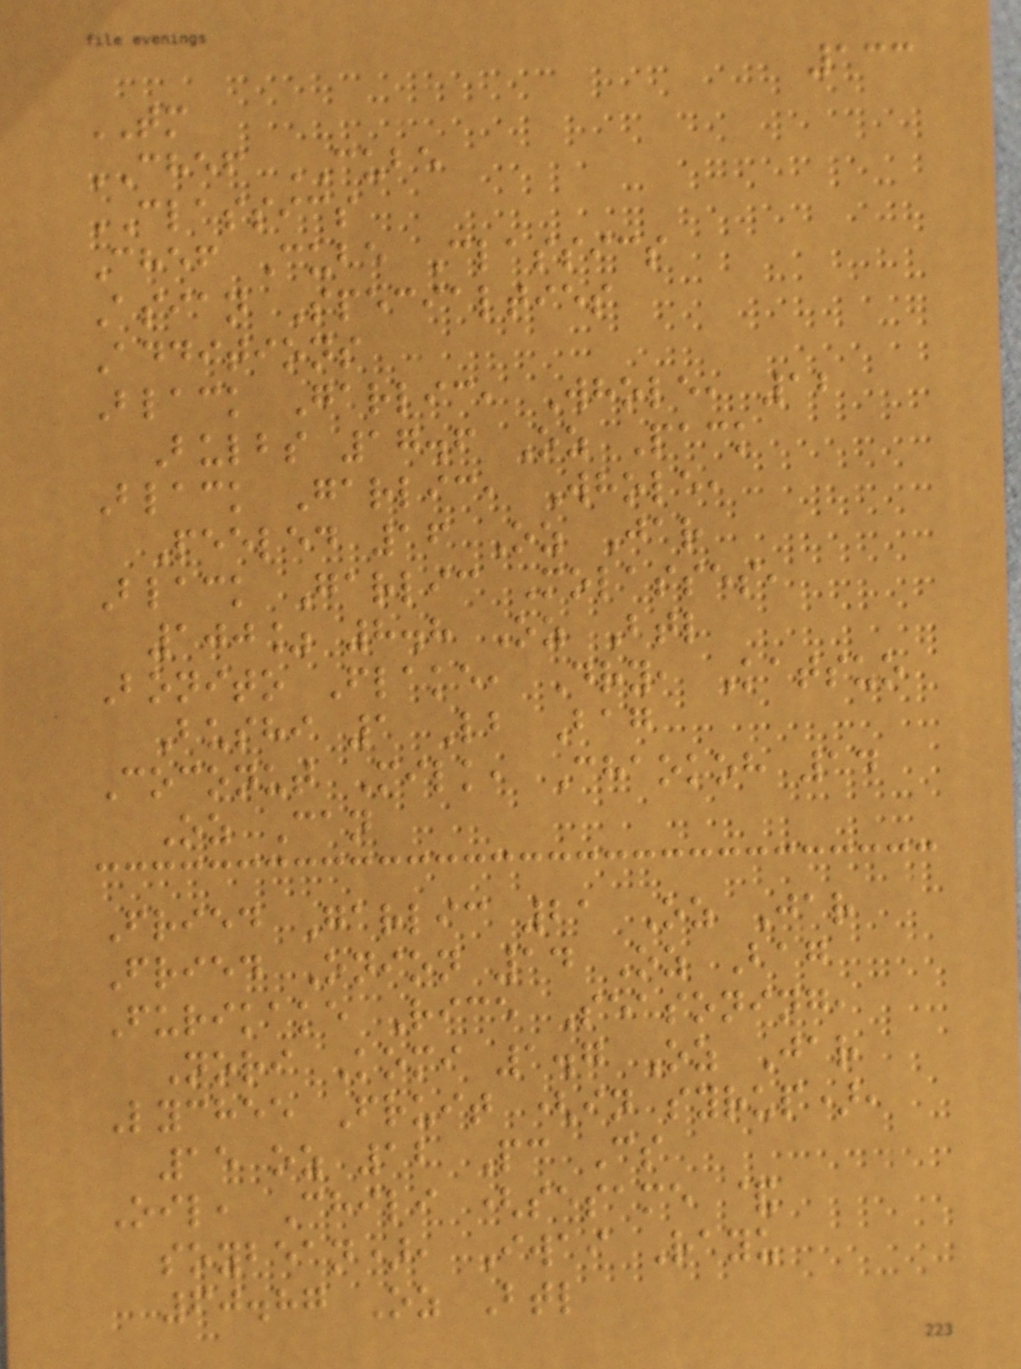133
TM
CHEF CUBE
CLASSICS
Chef Cube Classics
Asian Specialties
Additions
Black Garlic, Whole, 12
Bulbs 17.6 Oz Pack
Black Garlic, Whole,
Peeled 16 Oz Jar
Black Garlic Molasses,
100% 8.8 Oz Btl
Bonito Flake, Dry, Katsuo
Bushi 1 Lb Bag
Coconut Milk, Chaokoh 14
Oz Can
Fried Garlic 21 Oz Jar
Fried Onion 14 Oz Bag
Furikake Rice Seasoning,
Nori Komi 1.7 Oz Jar
Lychee Fruit (in syrup),
15 oz 12 Pc Cs
Oil, Chili (sesame &
soybean), Iwai Rayu
60.87 Oz Btl
